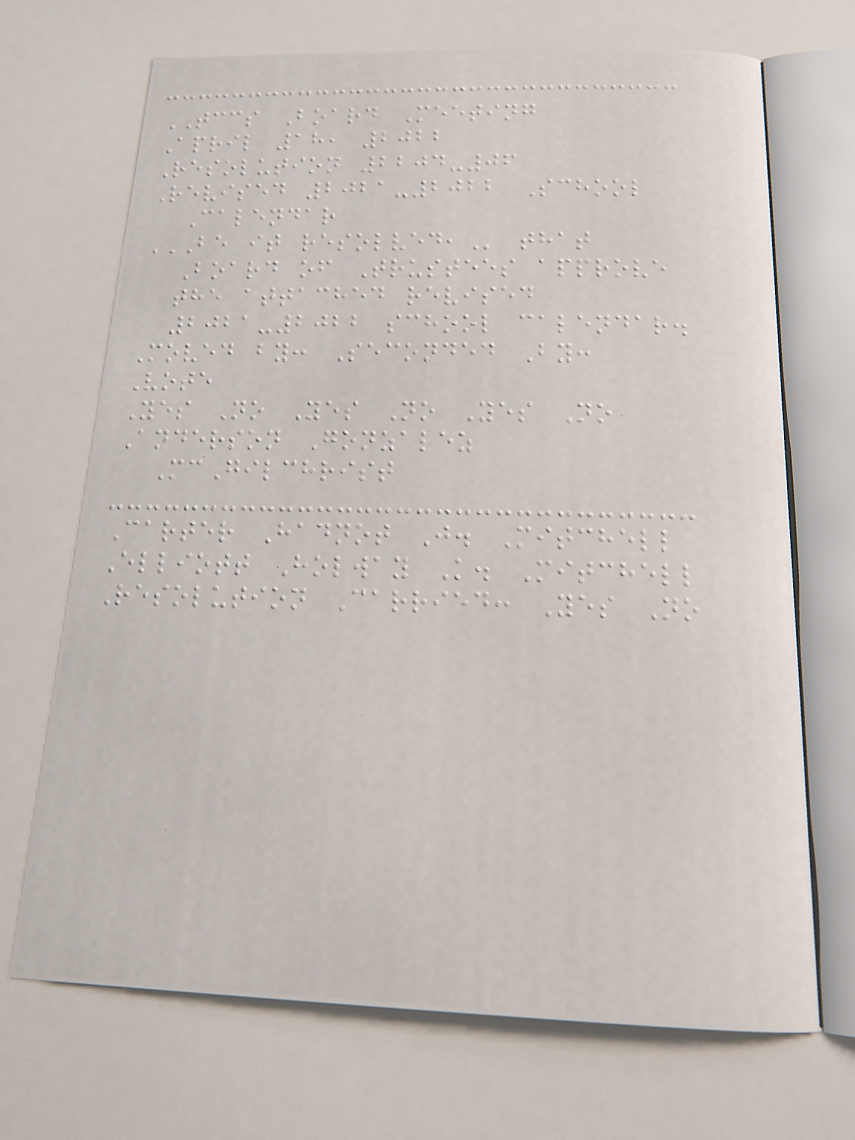TCCS Board Meeting
April 18, 2022
Resolution 2204-06
Revised 2021-2022 School
Calendar
BE IT RESOLVED, that
Board of Trustees approve
the attached revised
2021-2022 school calendar.
Moved by: Seconded By:
Vote
Yes No Yes No Yes No
Anderson Gonzalez
McGilchrist
Carter Hadnot J. Mitchell
Elliott Holway K. Mitchell
Resolution Carried: Yes No
